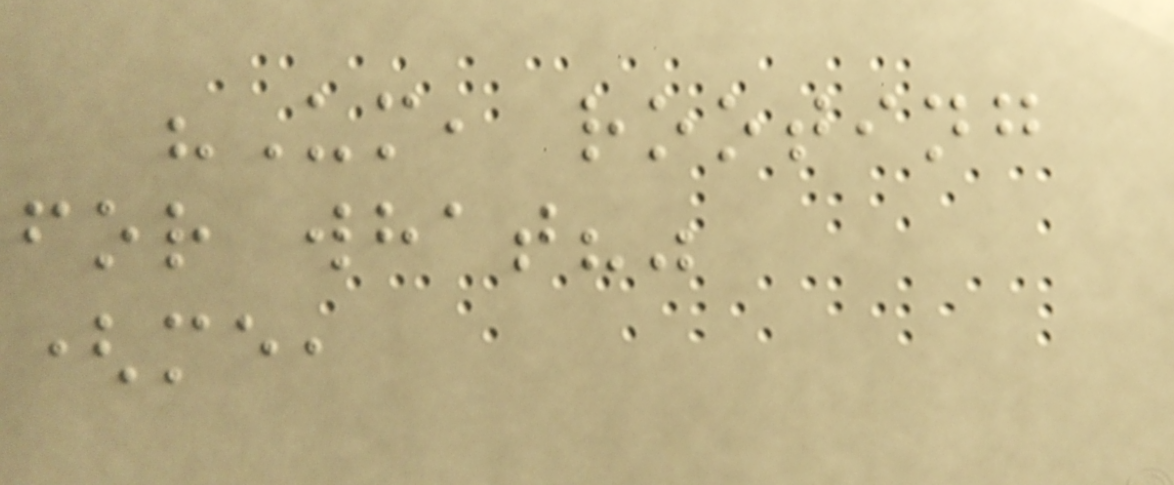"Um, rooting
for what?"
(me,
